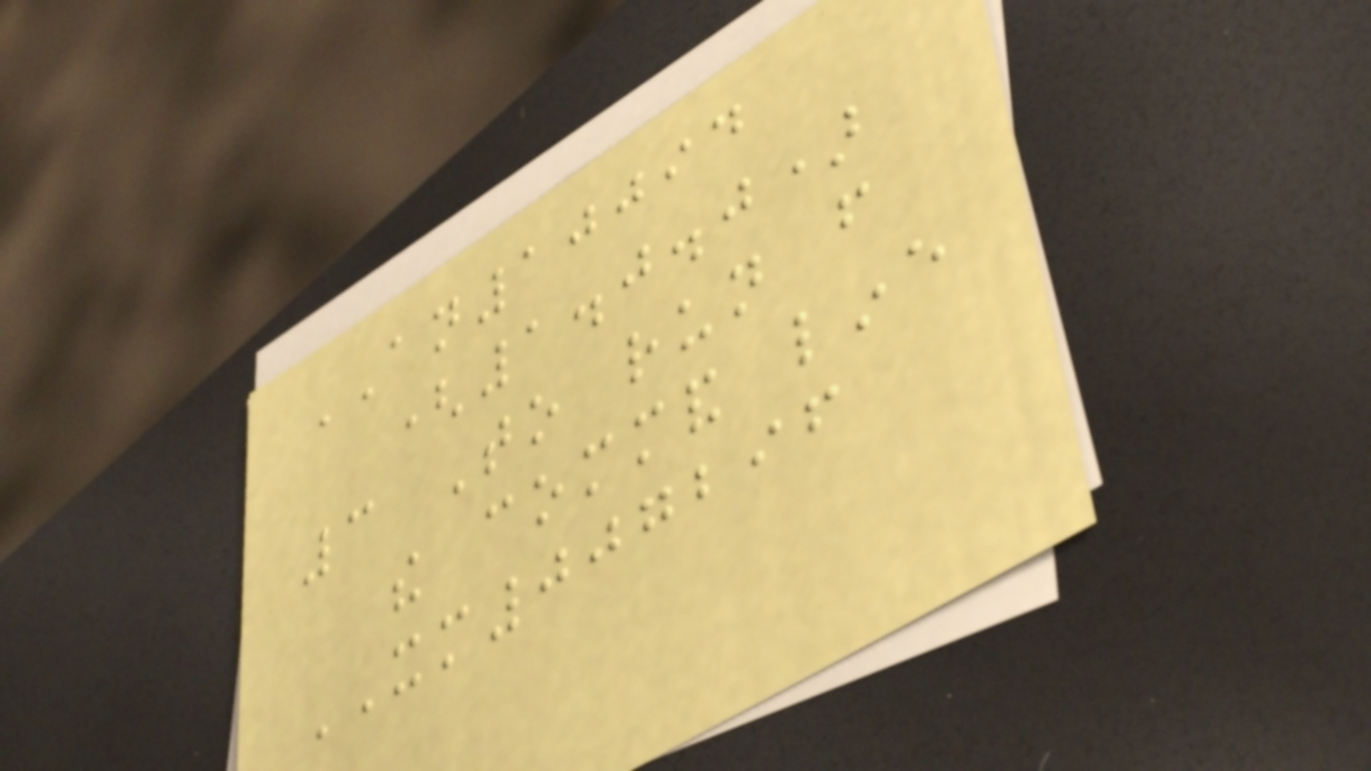AN10094
(1.0.0)
3 To run from
the command line
XM007296
